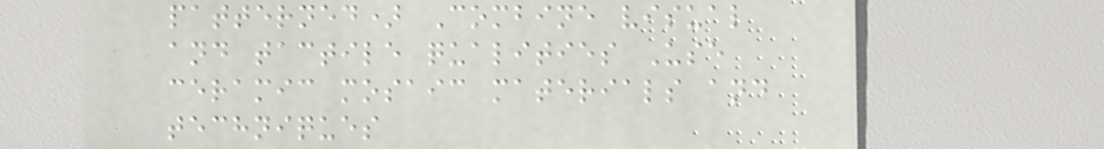patterned) Combine visual
and tactile qualities Use
ceramic mosaic materials and
techniques
